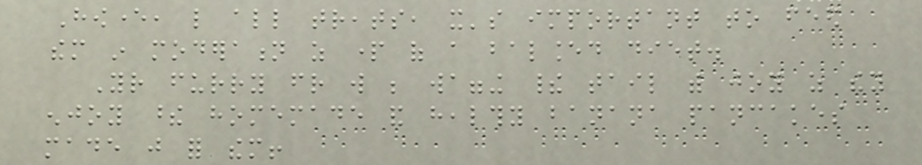However, like all treats, it's important to feed
them in moderation as part of a balanced diet.
Your furry friend will be wagging their tail with joy as they
enjoy these homemade and healthy banana pancakes
made just for them!
